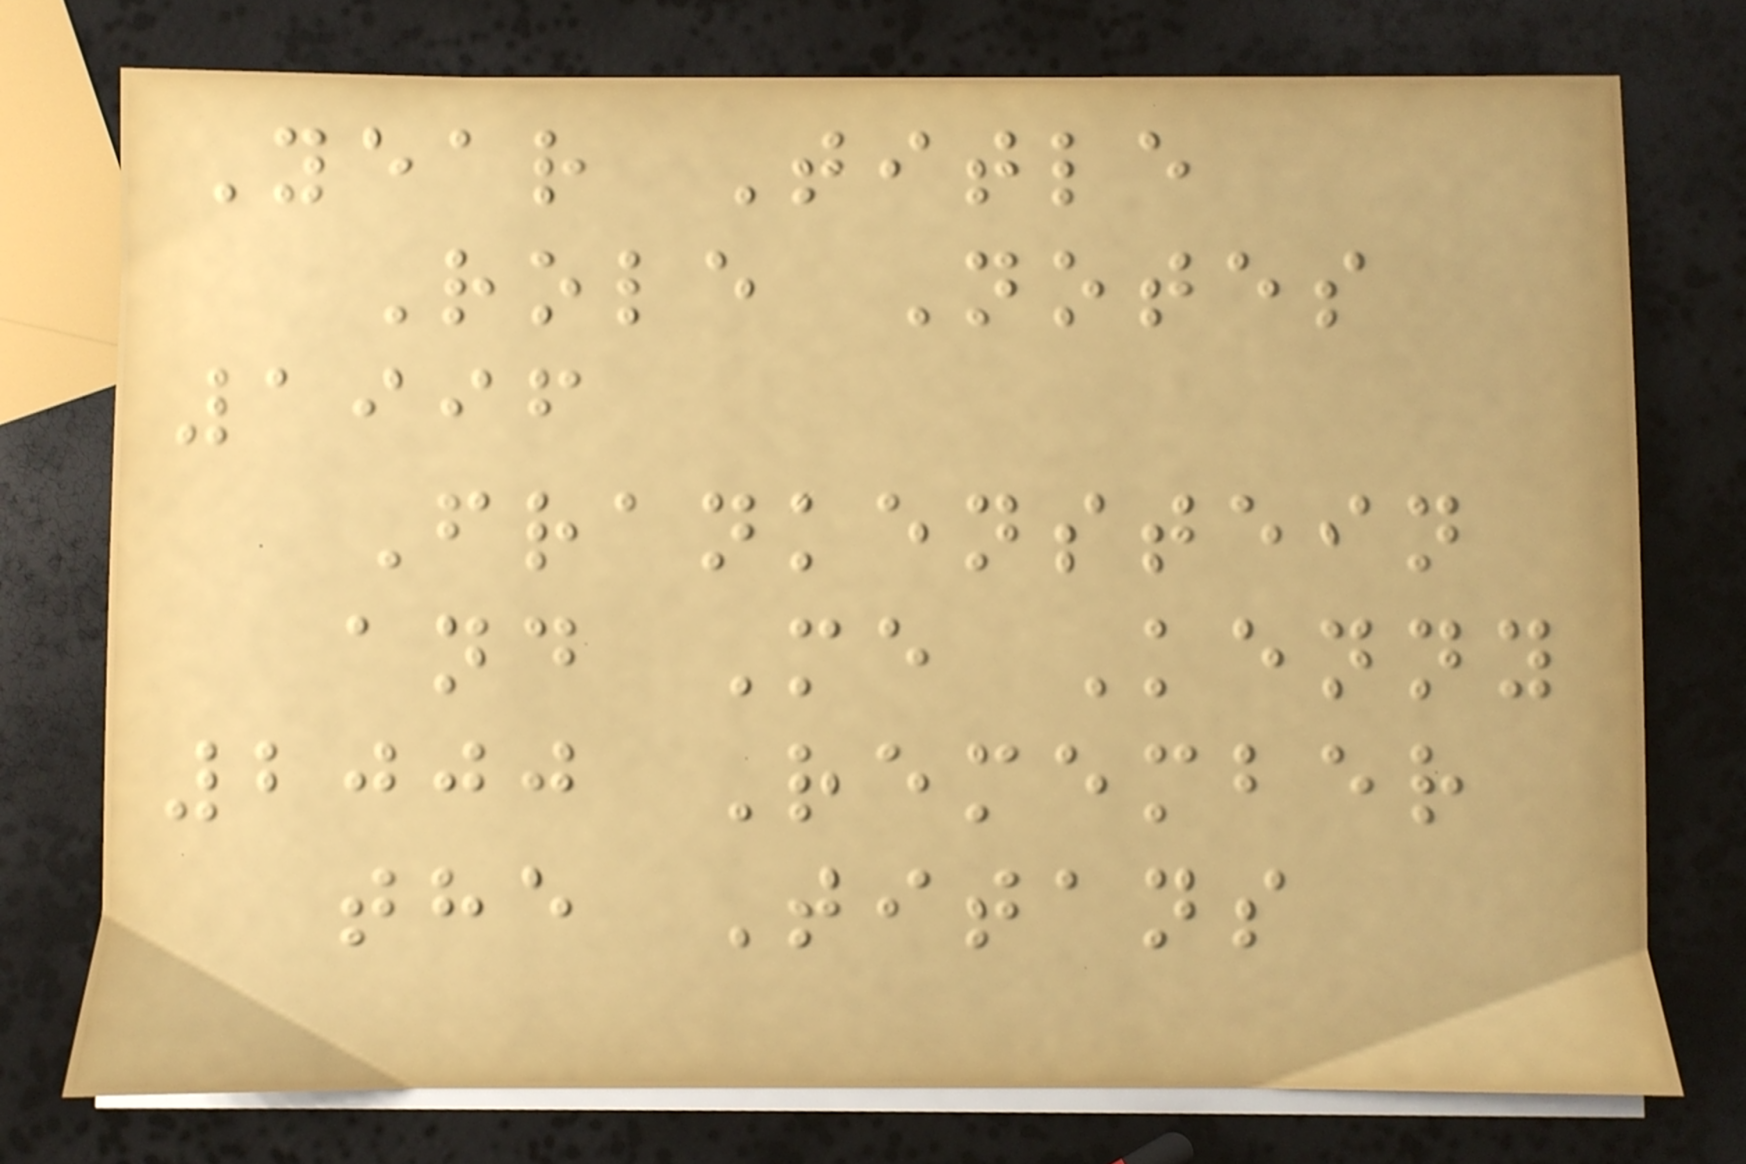Year Title
Role Notes
1996
Frankenstein
and Me Kenny
2000 Remember
the Titans
